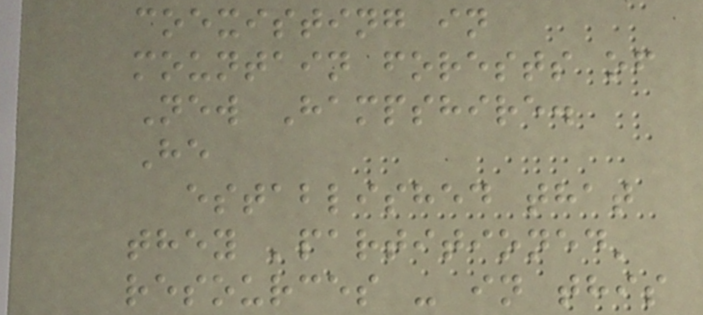coexisting in
mountain forests of
New Hampshire.
He
established that
they 'partitioned'
resources - in this
